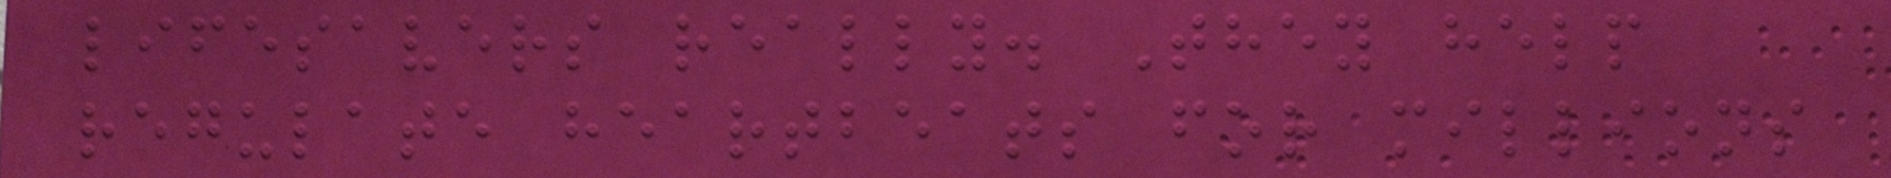lifesavers really. They help
regulate heartbeats for millions
